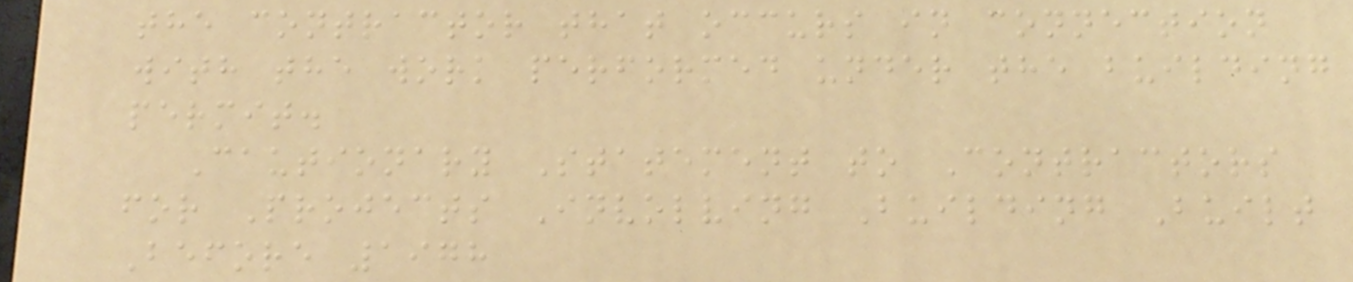the contractor that occurs in connection
with the work performed under the building
permit.
Cautionary Statement to Contractors
for Projects Involving Building Built
Before 1978
